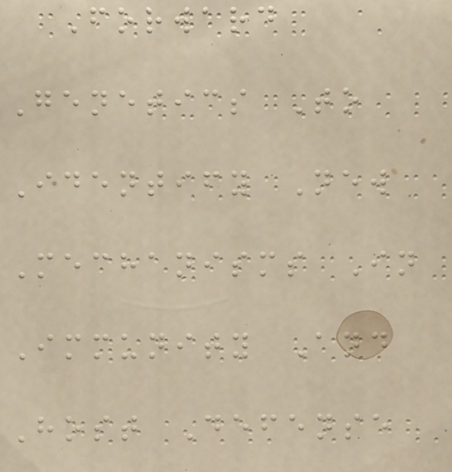Forward
Genetics To
Identify New
Mechanisms In
Immunity And
Host Defense
